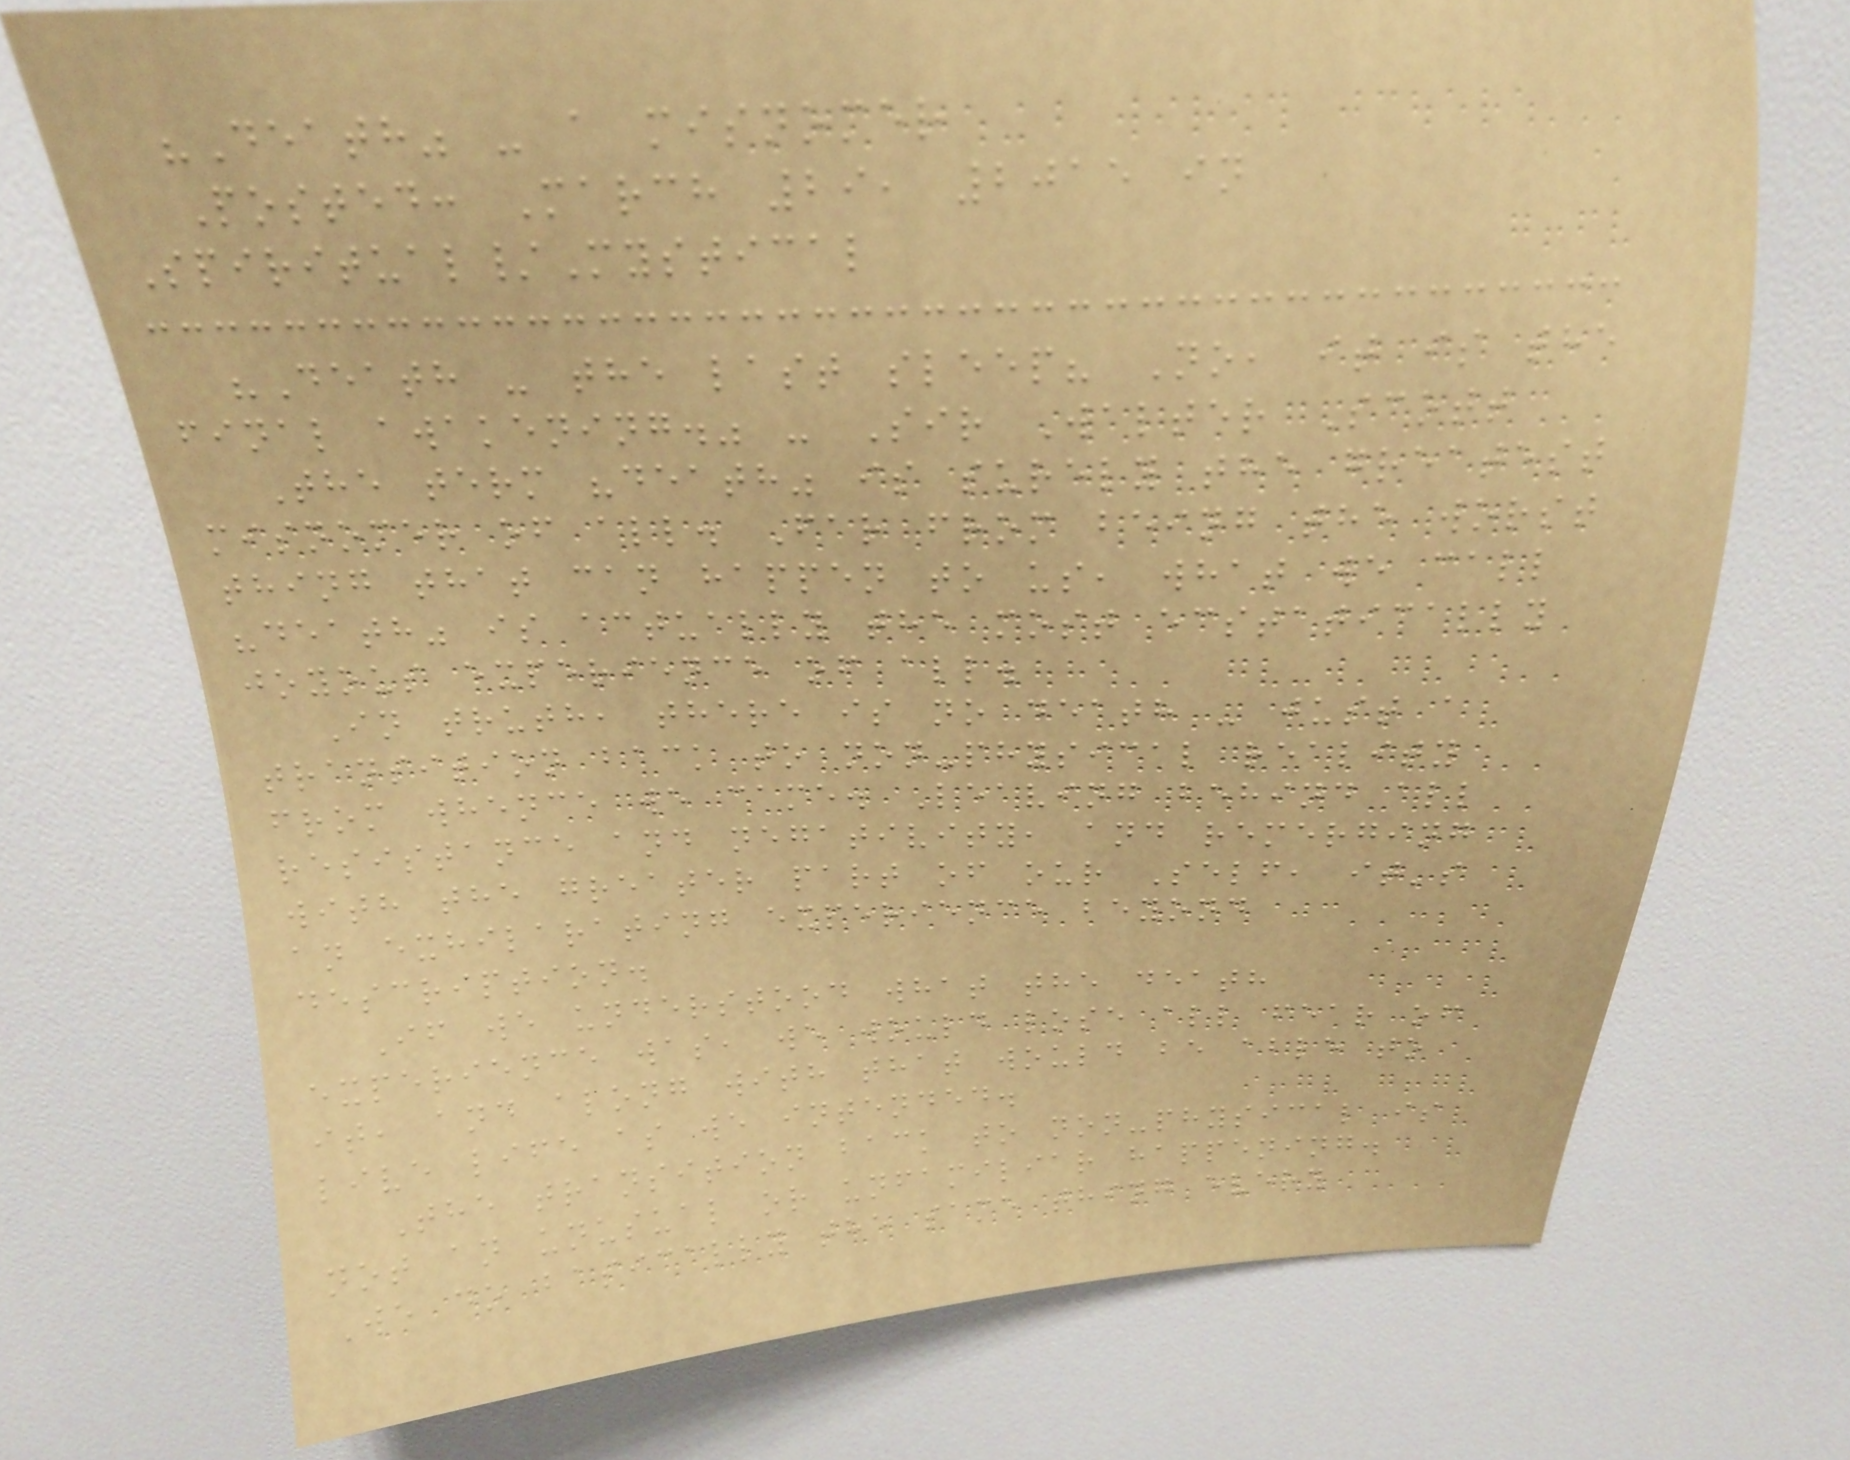"Death" - a misnomer
Posted: March 29, 2015 in
Spiritual/Mystical
"Death - the last sleep? No, it is the
final awakening." - Sir Walter Scott
The term "death" is surely the greatest
misnomer of all. Far from being the worst
thing that can happen to us, what we call
"death" is actually the most ecstatically
joyous experience of all.
In truth, there is no death - just a
transition back to non-physical reality
from whence we came. Leaving behind all
resistance and negativity, and remerging
with the greater part of our Self, it's
an exhilarating experience beyond
description.
If we understood what the death
experience was, we would lose all fear of
it, and along with that would be able to
live life as we intended.
The transition back to non-physical is
not an unusual or unfamiliar happening.
We do basically the same thing every
